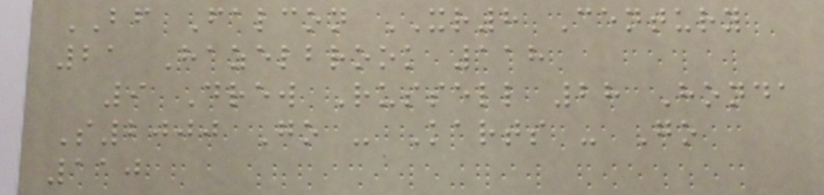BF Falcon XR8 Century
21 Hazelbrook 118
9 Drew Russell 28 Honda
S2000 Go - Karts - Go
110
